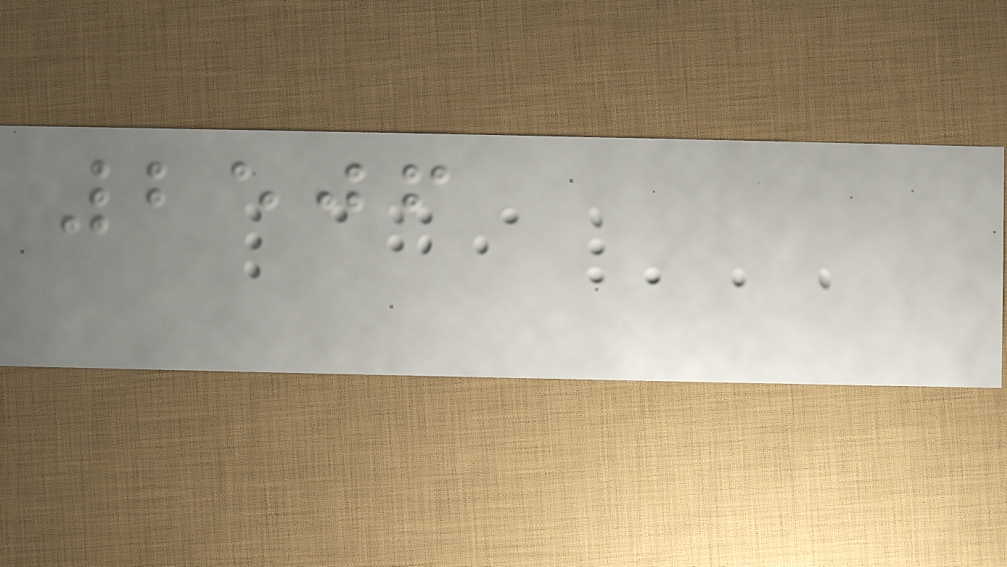2506
